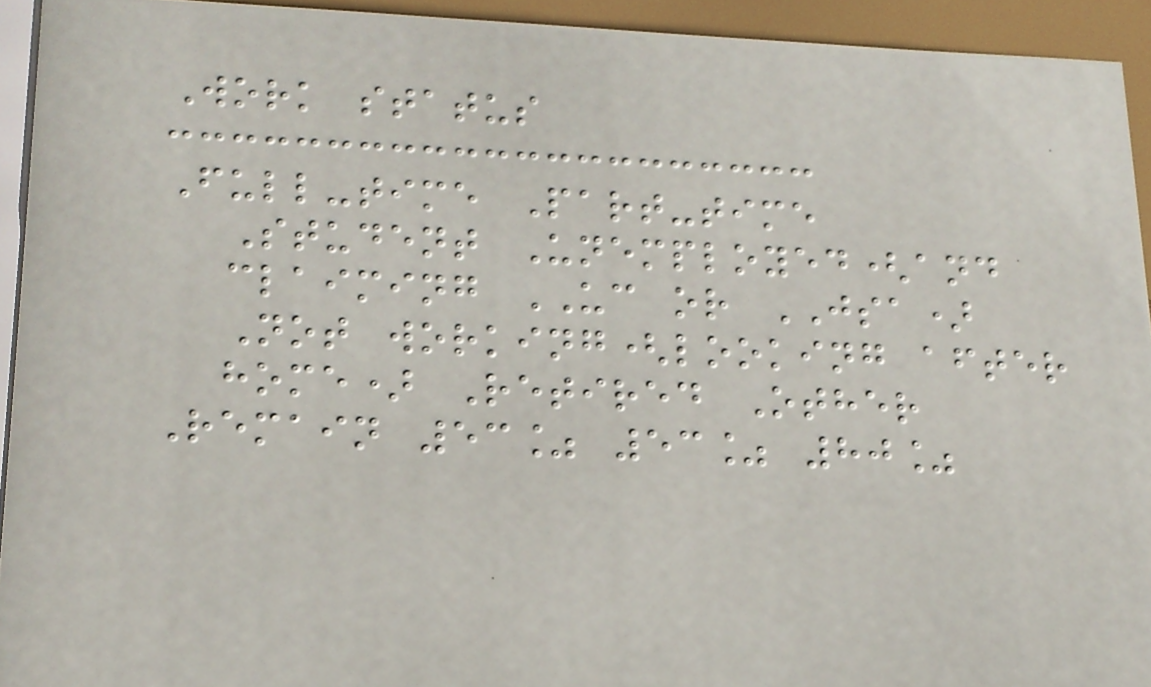Work status
Full-time Part-time
Student Unemployed(and
claiming UC or JSA)
Not working(looking after
home) Retired Other
Remain 53% 53% 80%
